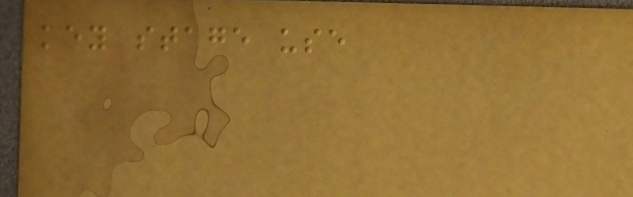key stage use
